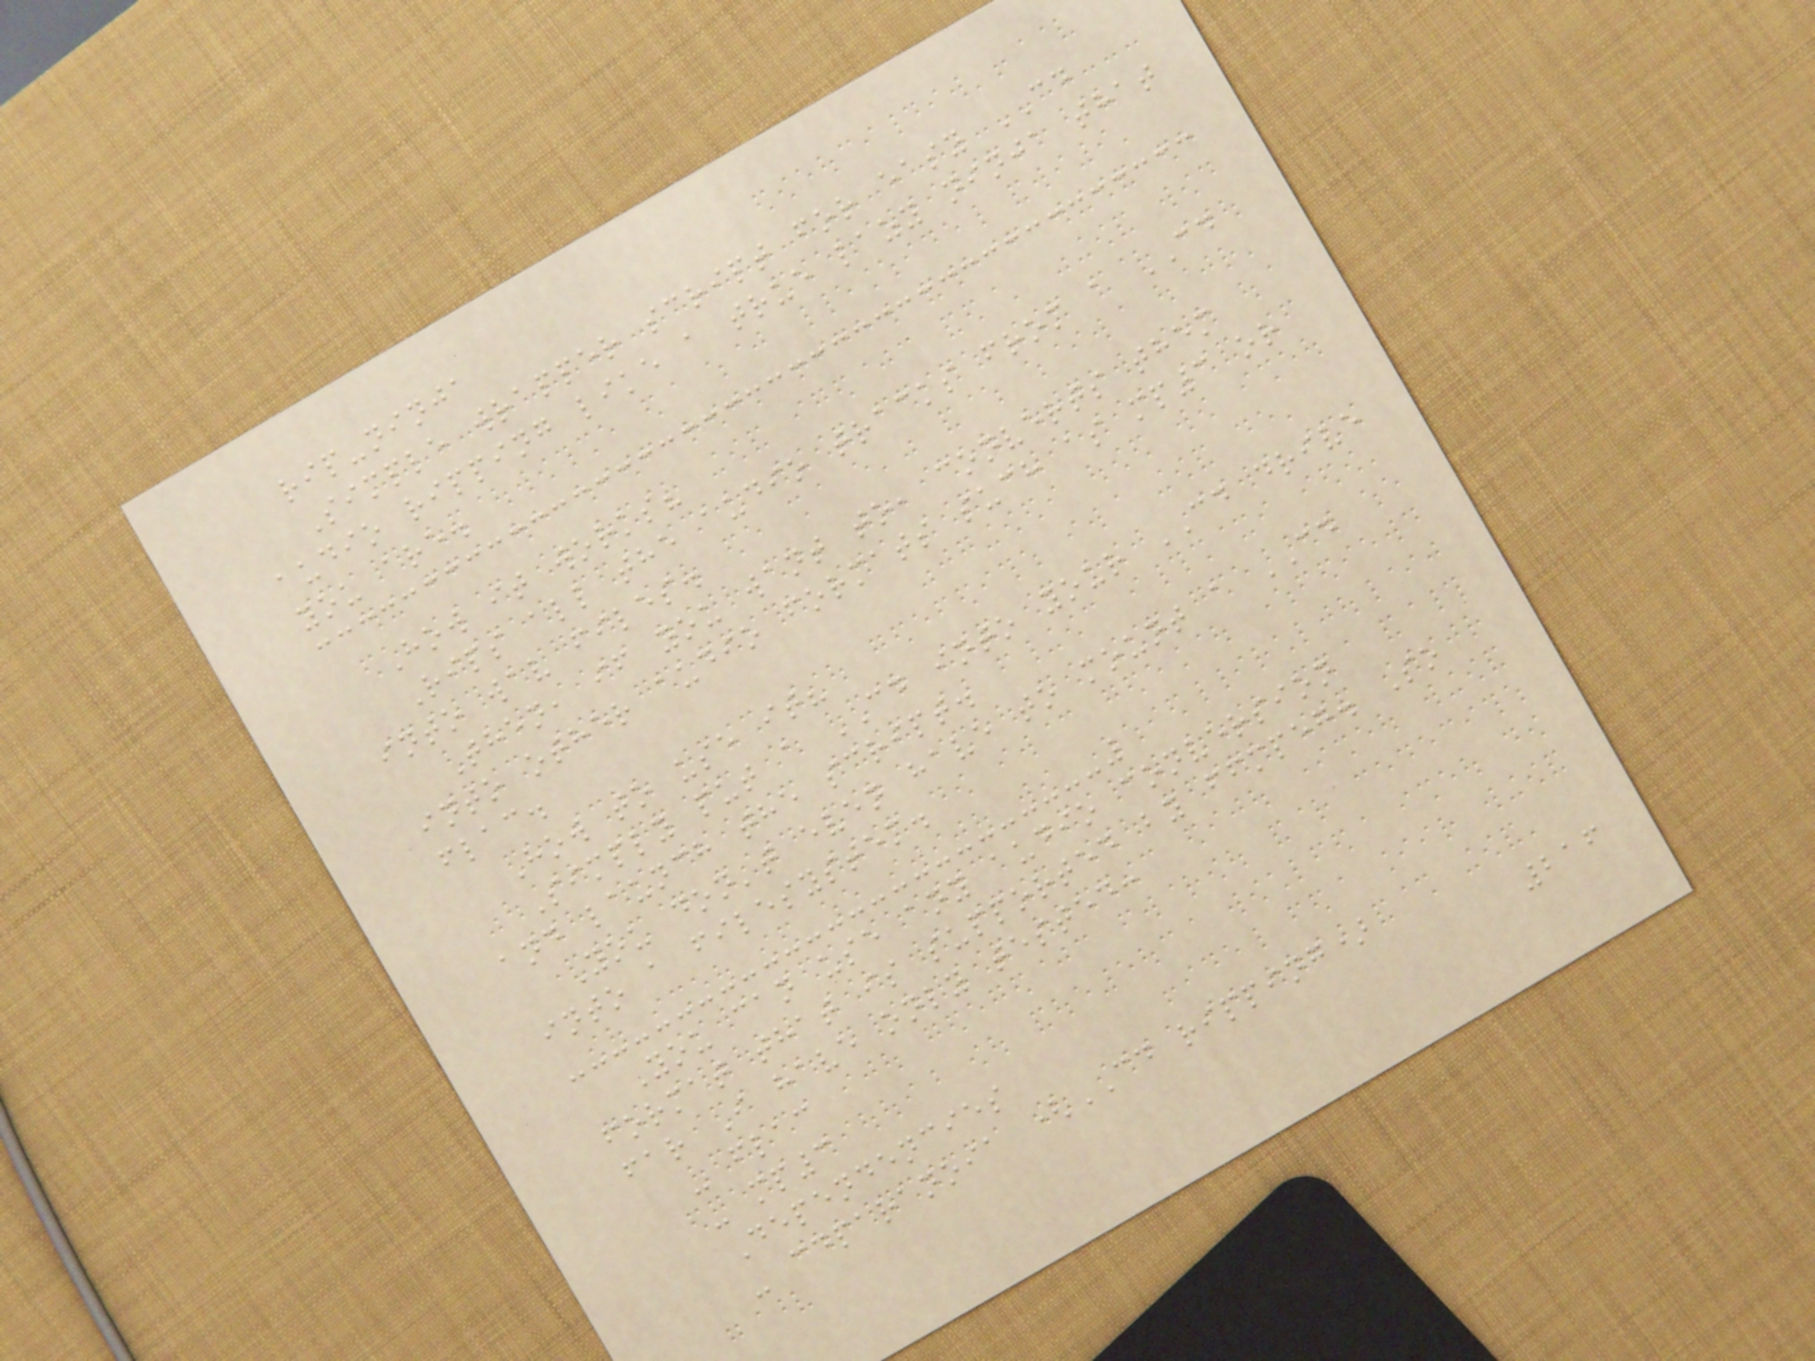rip-ninja
Simple wrapper script for easy CD
audio ripping like a true lazy ninja that
you are.
How it works?
Rips all the audio tracks from a CD
into wav files.
Then, if you want to, converts them
into other audio formats such as mp3 or
flac.
How to use it?
Simply put a CD into your CD drive
and launch the script.
You don't even have to mount a CD
into a filesystem.
You can use any audio conversion
format that is supported by ffmpeg. So
far I have only tested:
- flac
- mp3
Dependencies
- cdparanoia (CD ripping)
216
